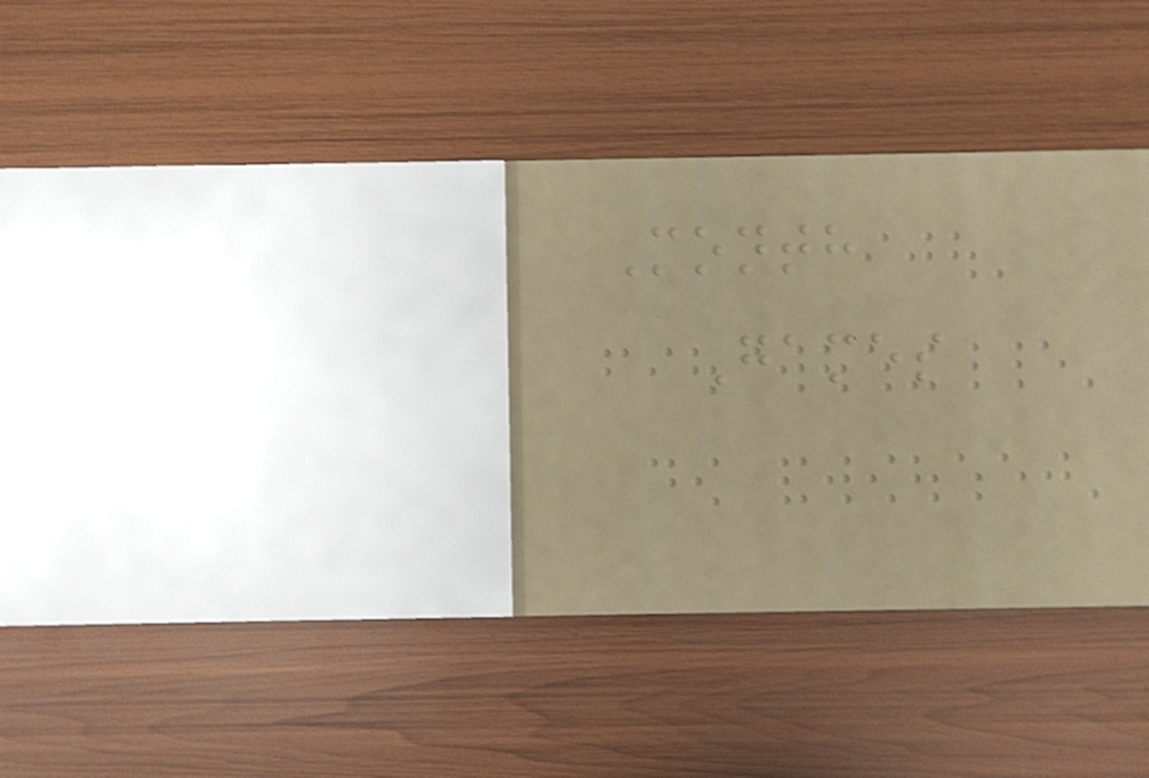Month
Games
